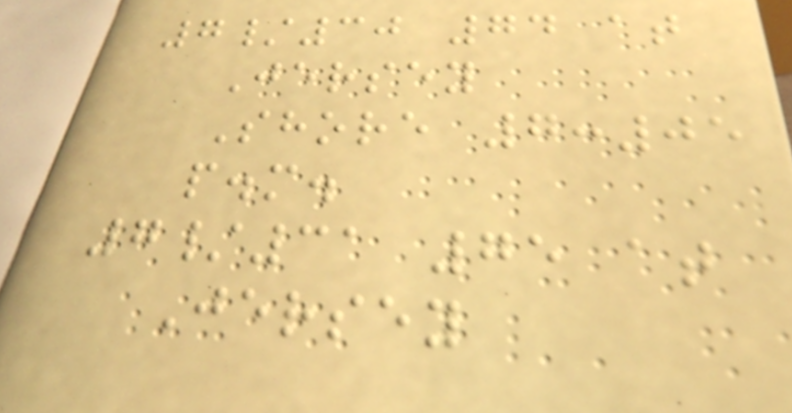7/30 74 at
Jersey
Shore 7:05
p.m.
7/31 75 at
Jersey
